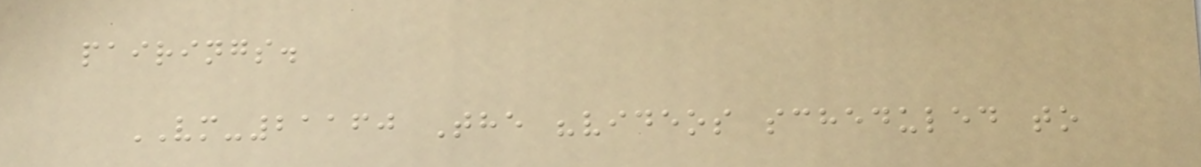pairings.
VM-21160 The "videos scheduled to
